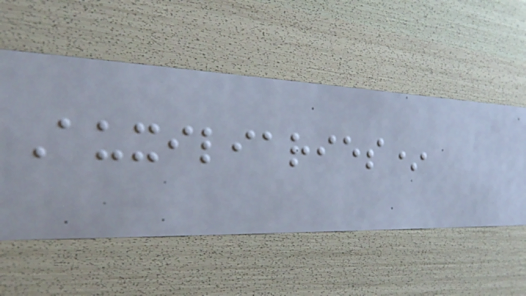Auxiliaries*
